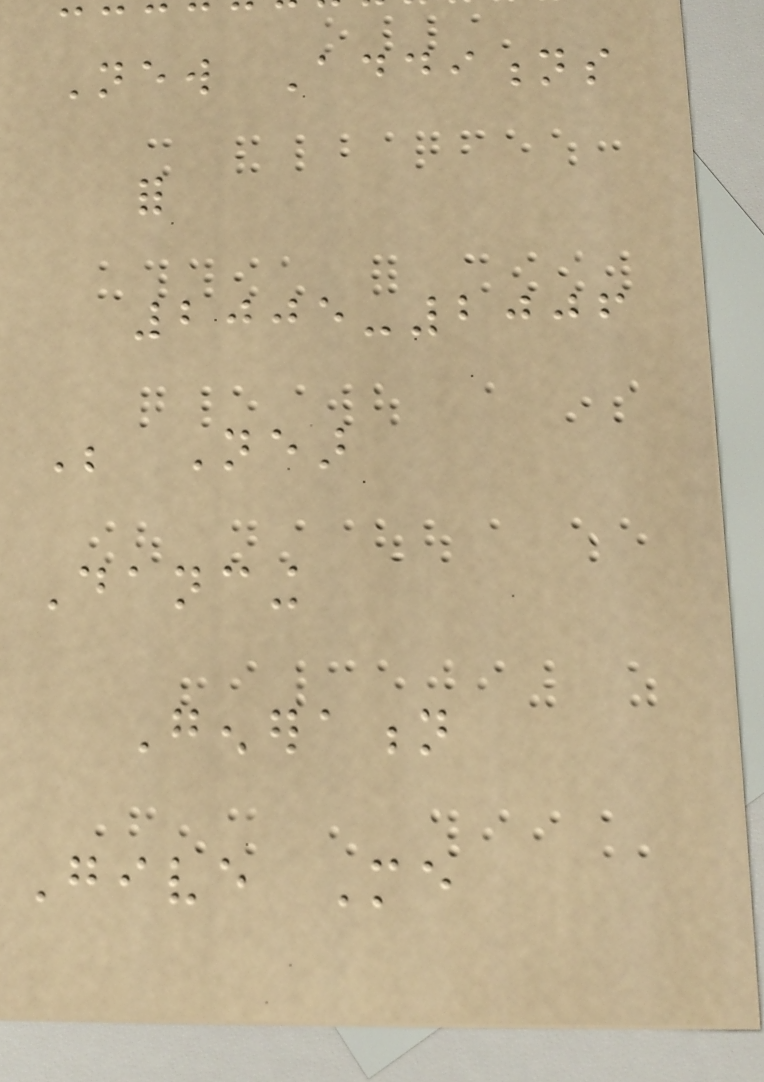New Additions
for
2005-2006
Be Near
Dancing
Generation
Give Me
